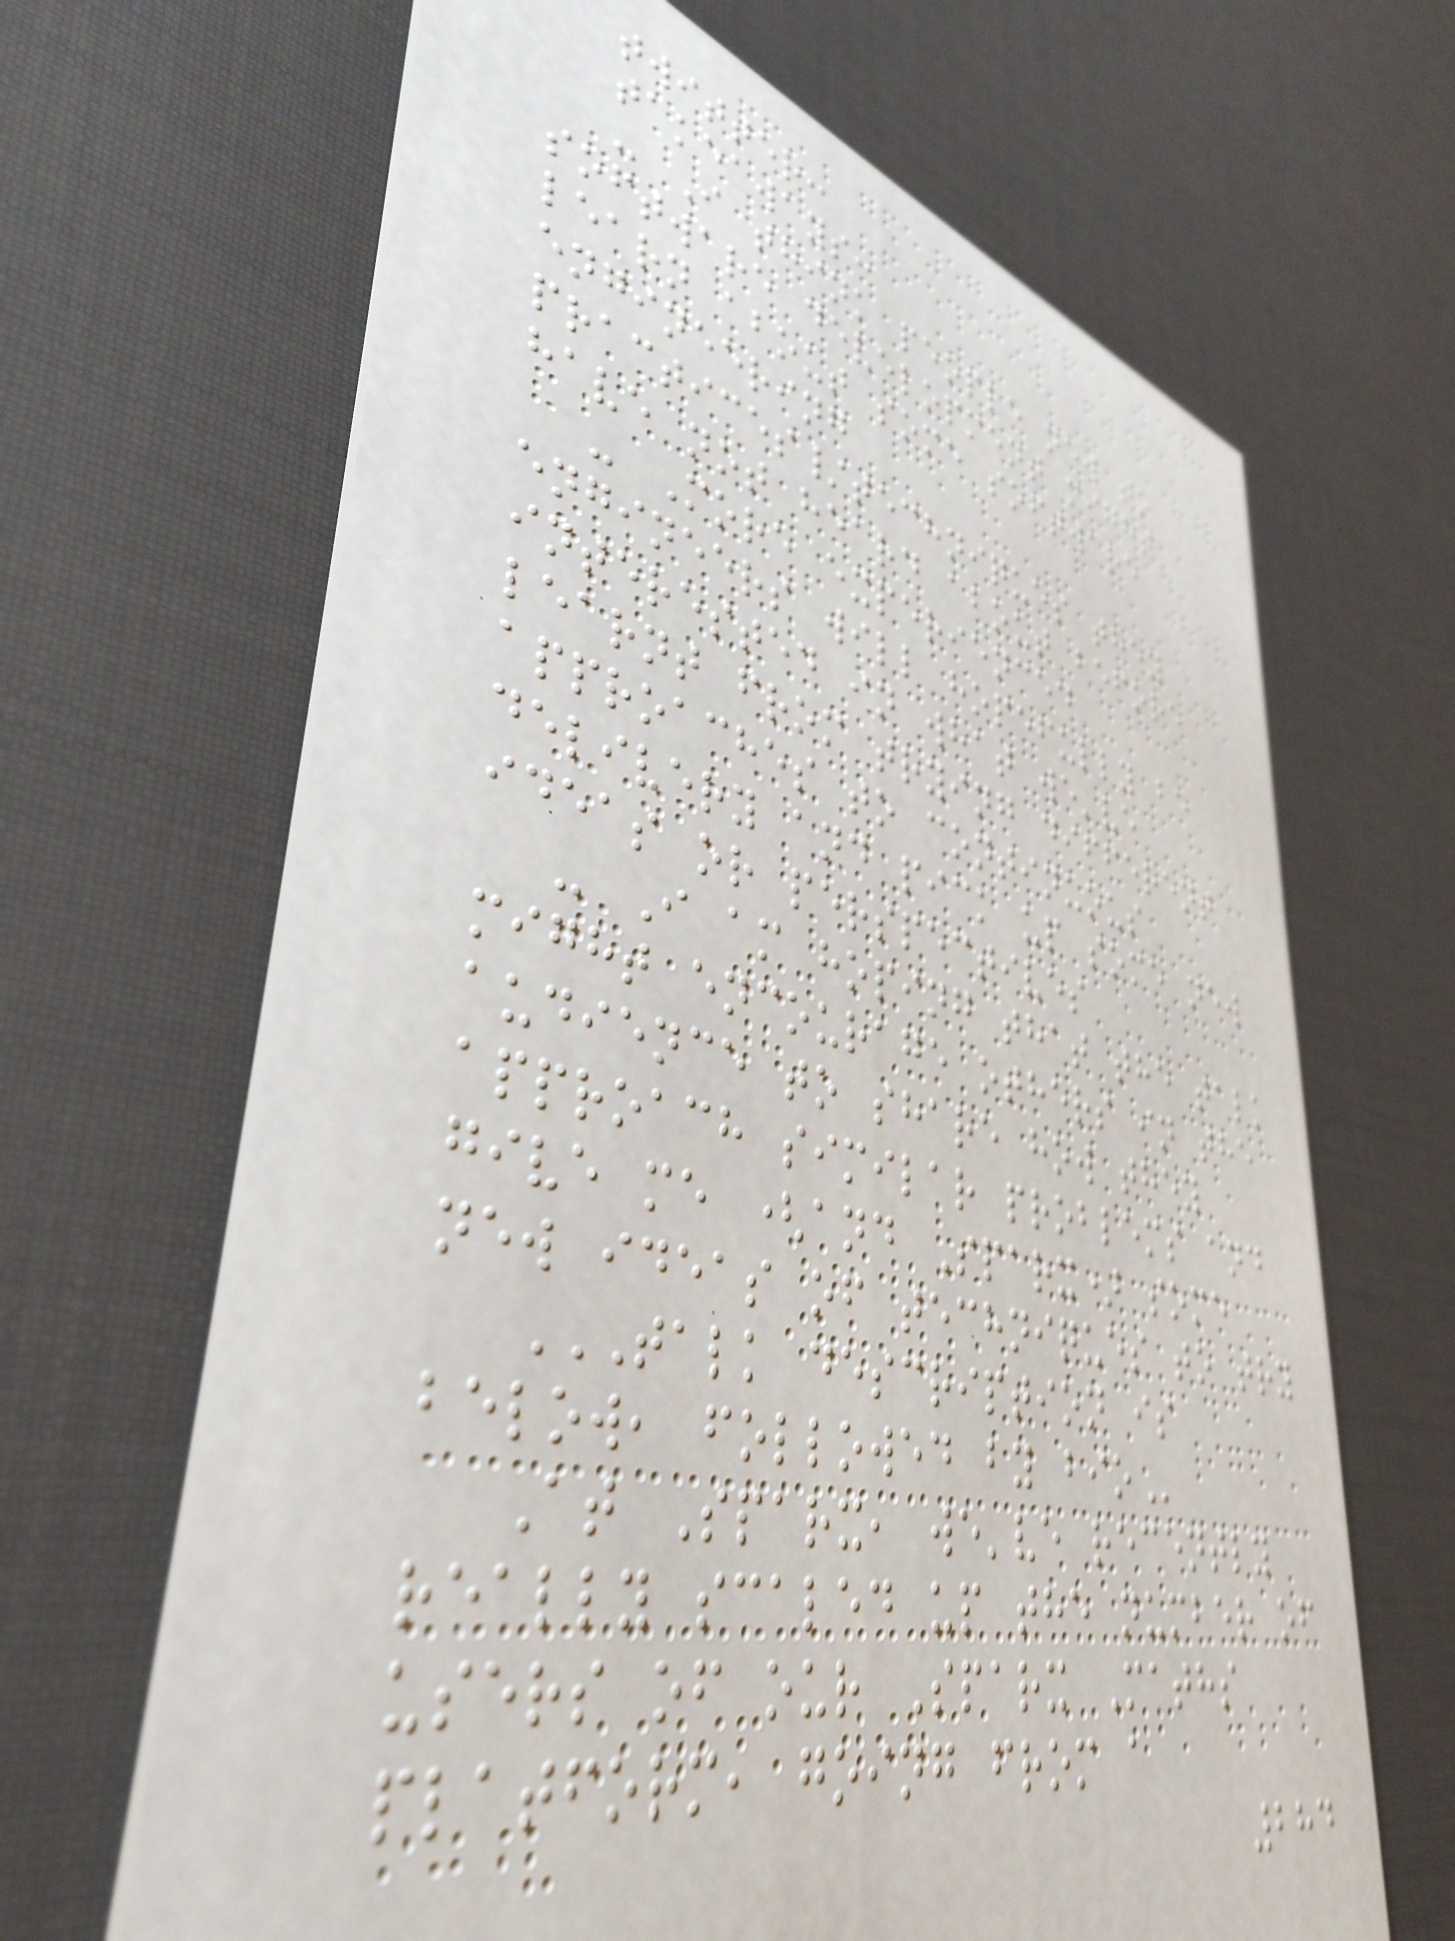twitter:
takeaways:
- I think people new to
software development might
learn about some software
engineering
practices/techniques they
have not heard about before
- More experienced
engineers will hopefully be
interested in what we've
learnt from trying different
approaches to continuous
delivery and pick up some new
ideas or perspectives
- I am hoping that the talk
might encourage others in the
audience to share how they
approach similar problems and
give me (and Sparx) some
new ideas of techniques to try
TALK DESCRIPTION IS
BELOW, FOLLOWED BY BIO
At Sparx, we've recently
really scaled up the number of
users of our Sparx Maths
platform, going from a
284
